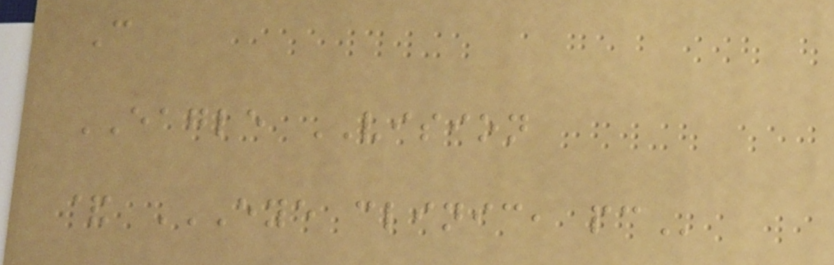C
EAGLE VISION
& EYE CLINIC, PC
